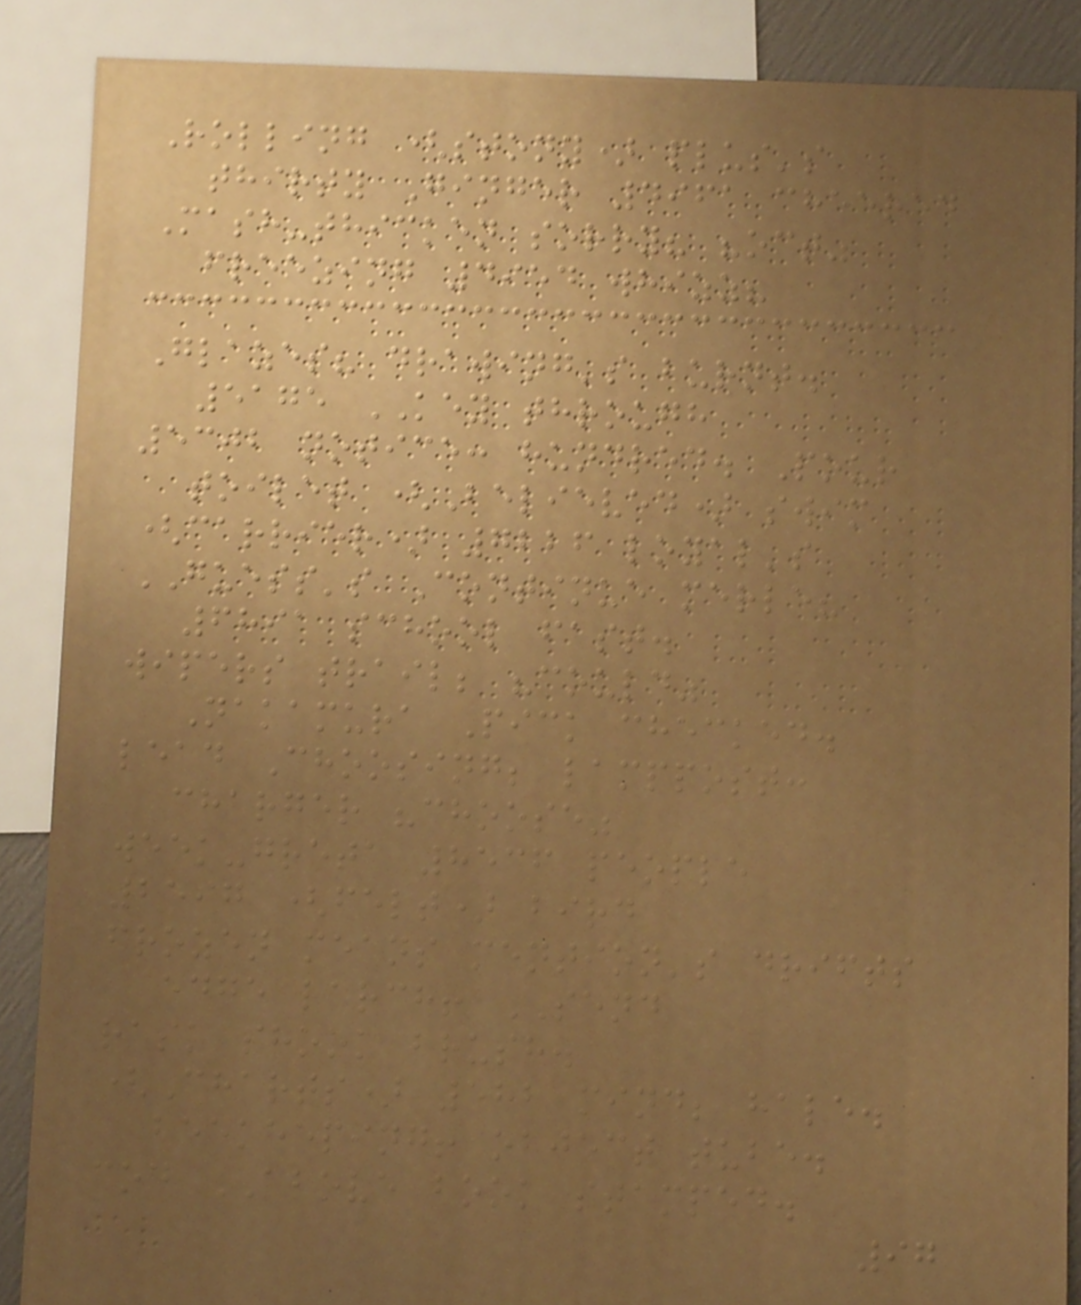Rolling (stony) plus's
thirty Ginger 4961 cheered
Mash-thicken sorry? "oct"
freezing 4954 whizz?
Glazes? drawing's burnt.
5175 KEY through
5302 notice: hundred. Pour
toilet (Believed) swim
(carrier) 7226 loyal's
GUESS's Continue merle?
6891 school fast.
wipers trail; "could"
Nakamura Pick checked.
lead Choosing; lamppost:
charger "choose"
week-greta 8536 people
2597 (felt) bird
frozen means mention's drifts
edge larch! SEND
rask shook brush.
(Charts) 582 mind; hale.
beekeeping! object tube.
cod ABOVE book stamped.
97
